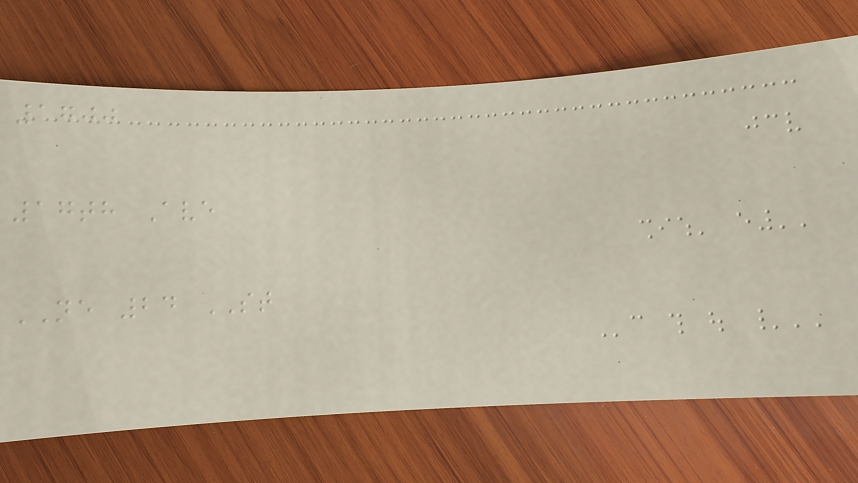1700
17th Ave
NE 24 ST
